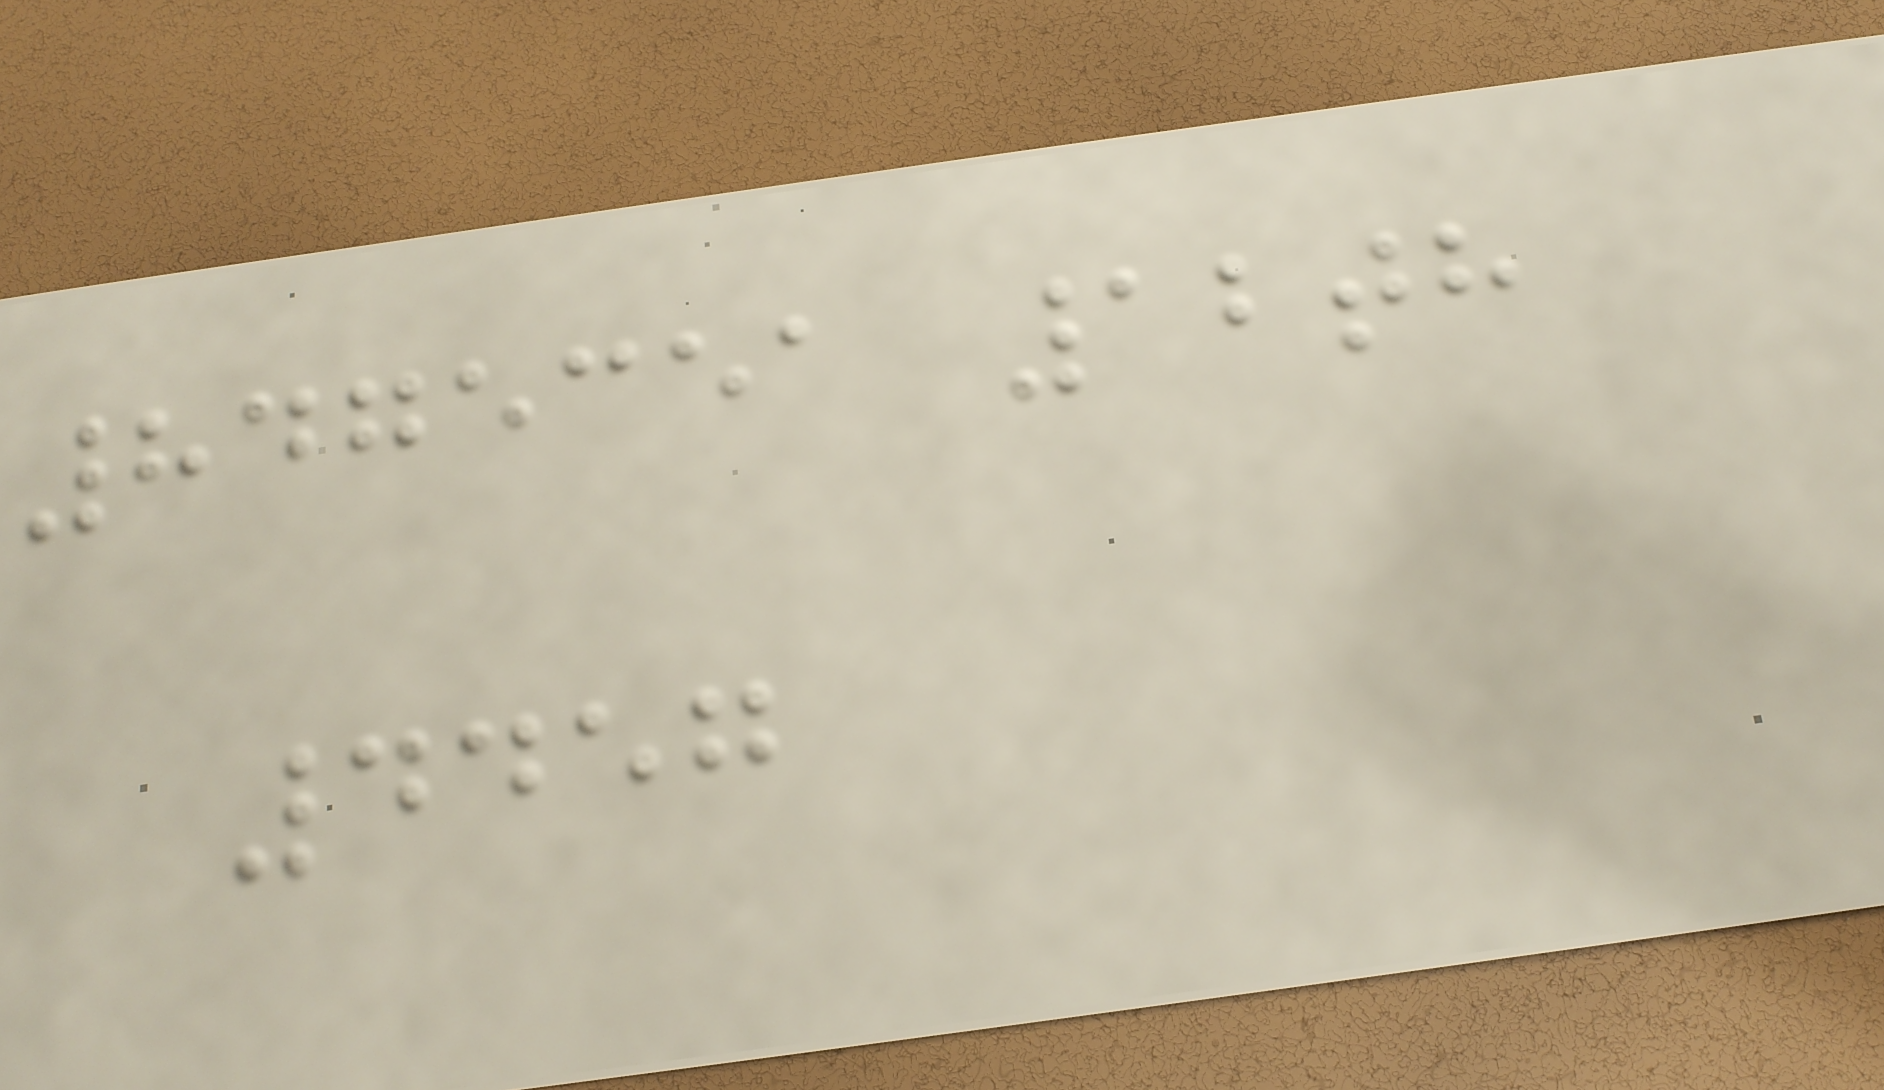8475351 12th
4457
